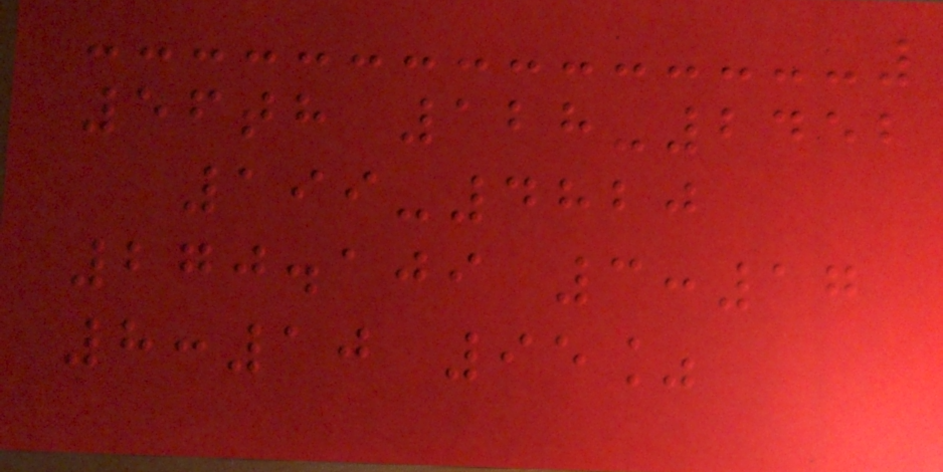56th 128-2452
199-4820
270.109 3:17
8:10 95%
